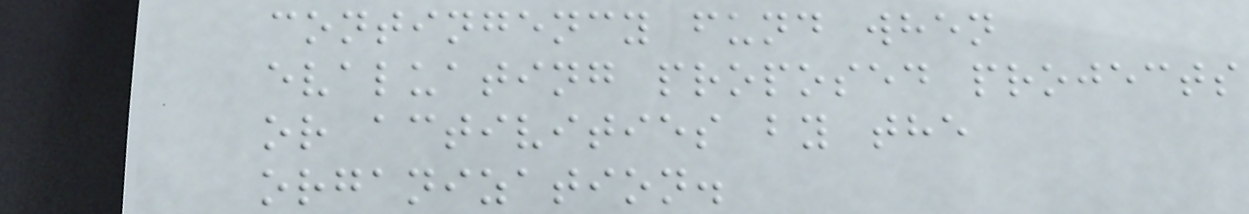contingency fund when
evaluating proposed projects
or activities by the
organization.
